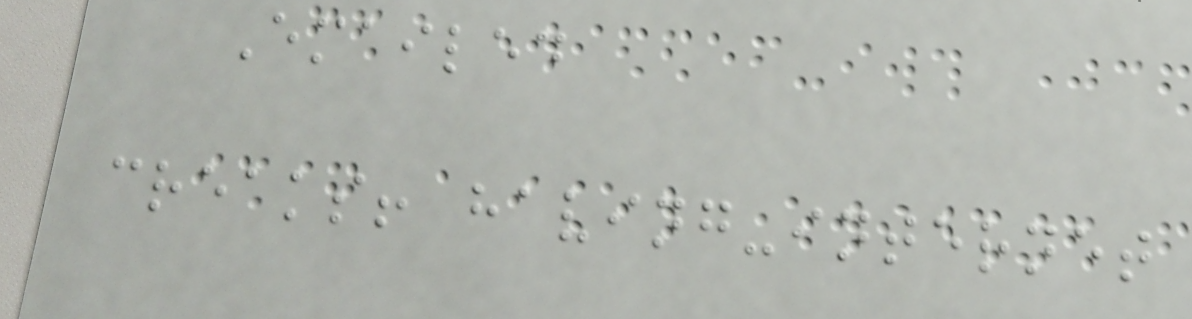Emailed
creaks! having-internet
